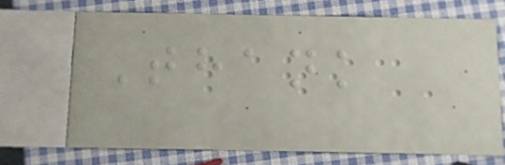Thank
